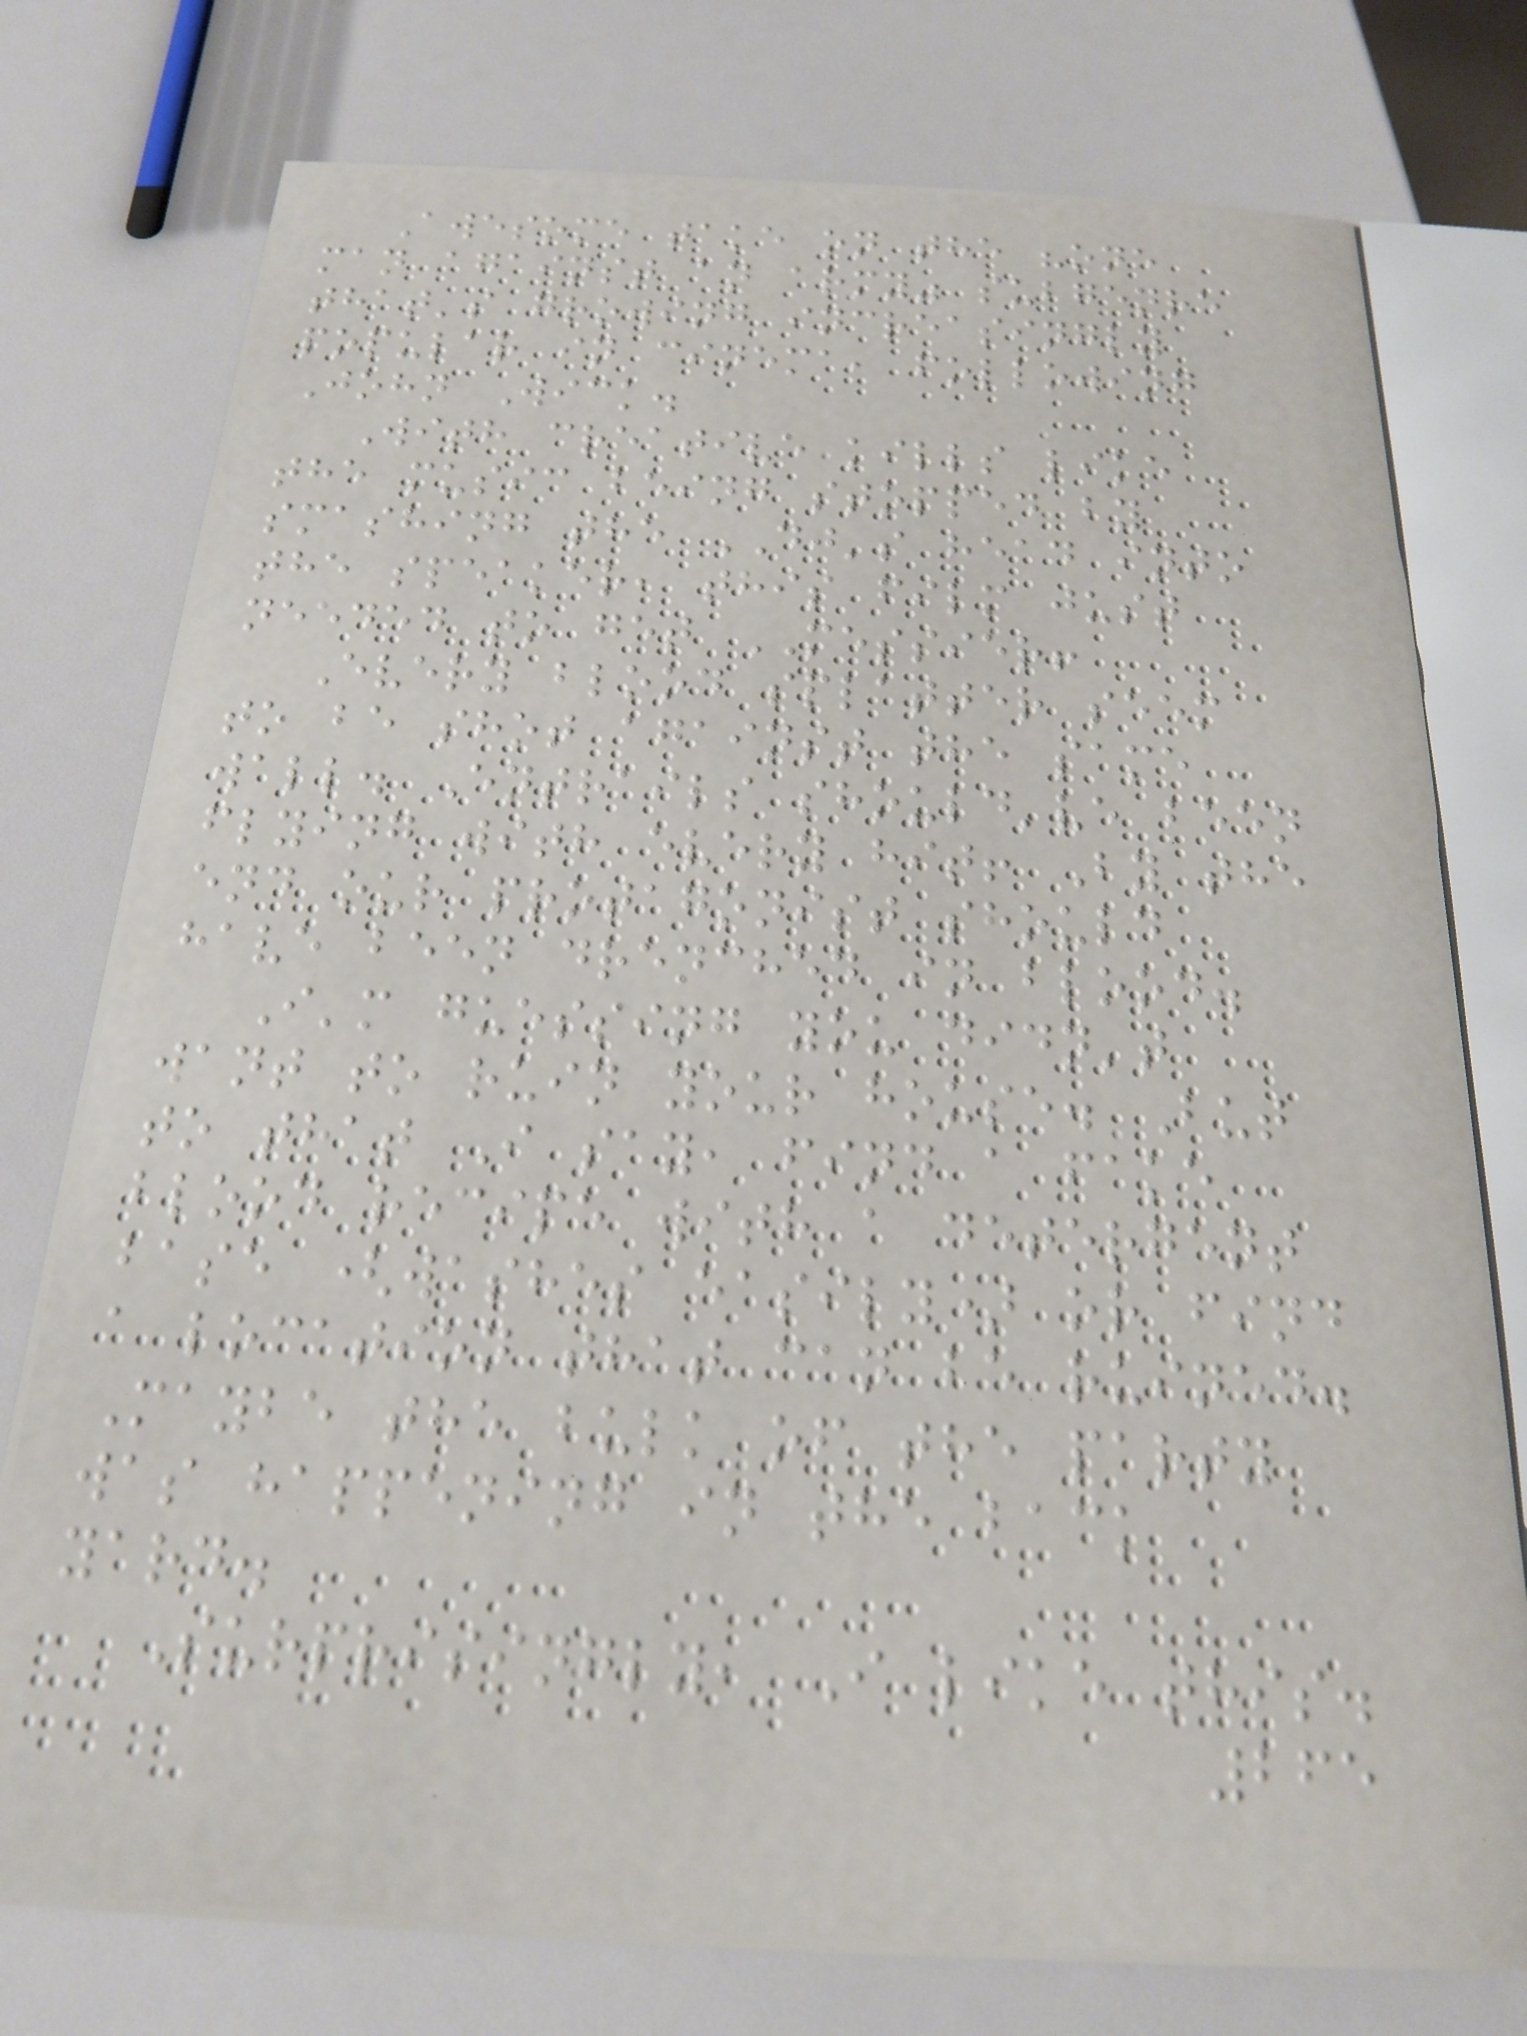Awesome take on the "one
man against an army" subgenre
that's growing increasingly
popular in cinema, following
John Wick.
With creative kills like
the music being stopped by
smashing the DJ's head into
the speaker, this film just
needed to get MESSIER!
Every blood splatter seem
to be shot against the same
wall. Entrails should've been
flying with every hit! By the
end our protagonist should
have been drenched in blood.
I'm guessing you didn't
want to ruin your house. But
to that I say, find a fake
blood recipe with a detergent
base (washes easily) or find
a location that can be ruined.
Maybe the bulk of the party
was happening in the back
yard.
Surprisingly, I like this.
265
